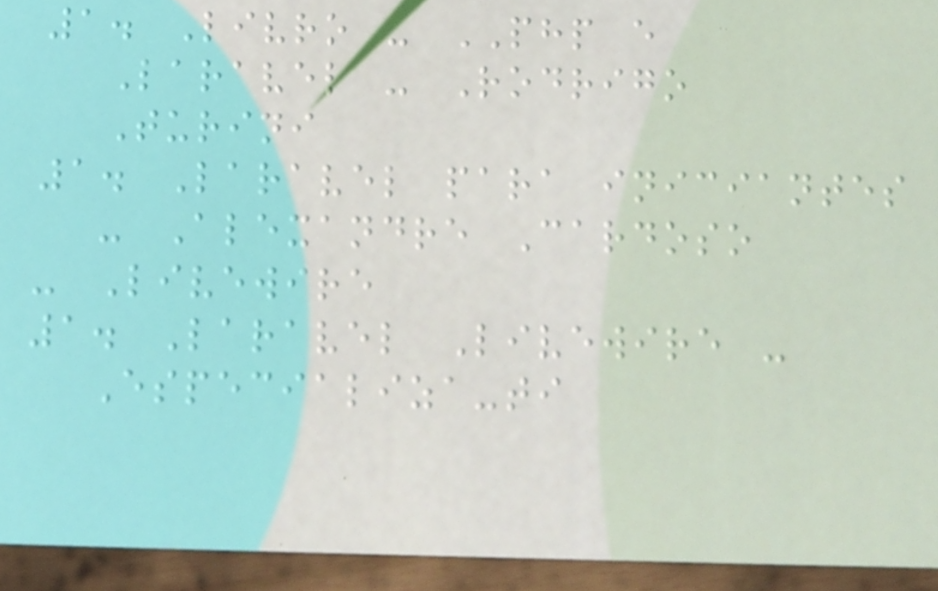1. Livro - PHP e
Laravel - Rodrigo
Turini
1. Laravel para iniciantes
- Alexandre Cardoso
- Livewire
1. Laravel Livewire -
Especializa-ti
